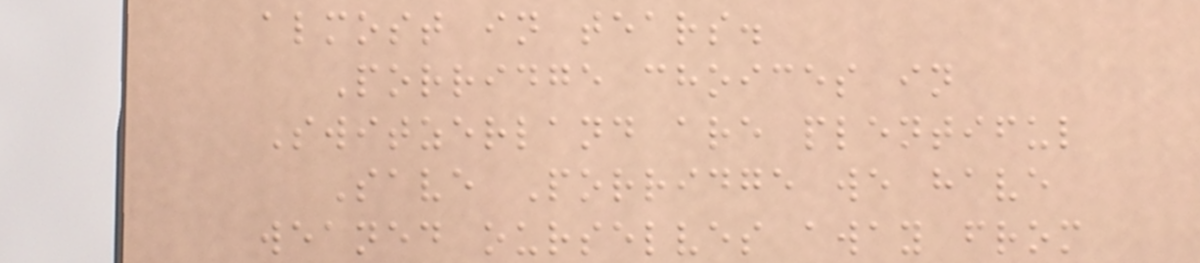almost in tears.
Porridge choices in
Switzerland are plentiful
Save Porridge we have
weaned ourselves away from
